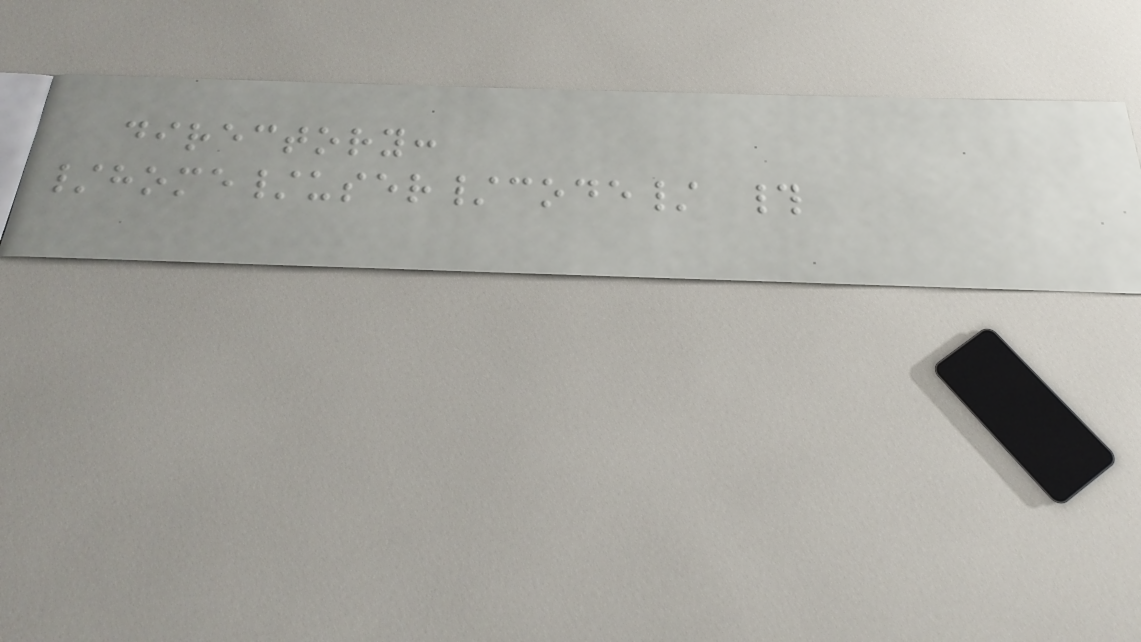directory:
/home/user/code/ #
